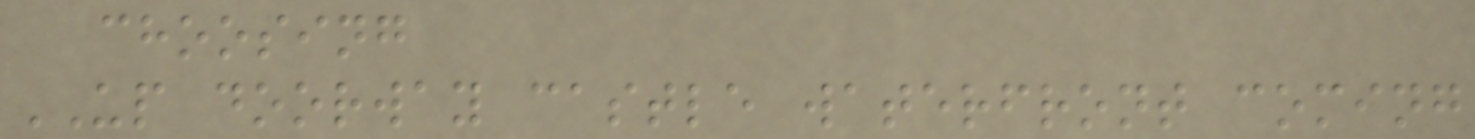choosing
UP doorway castle waterfront coming
